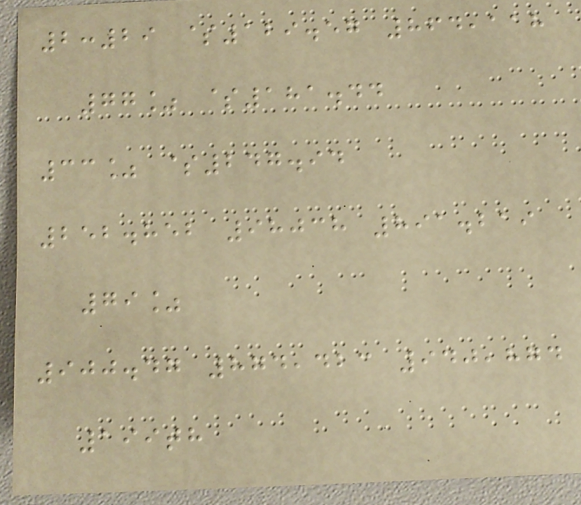2:29 $129.57 864,118
77% $181.44
33% $247.94
252.852 98038 891.219
79%
900.47 874,423 940,874
199th
